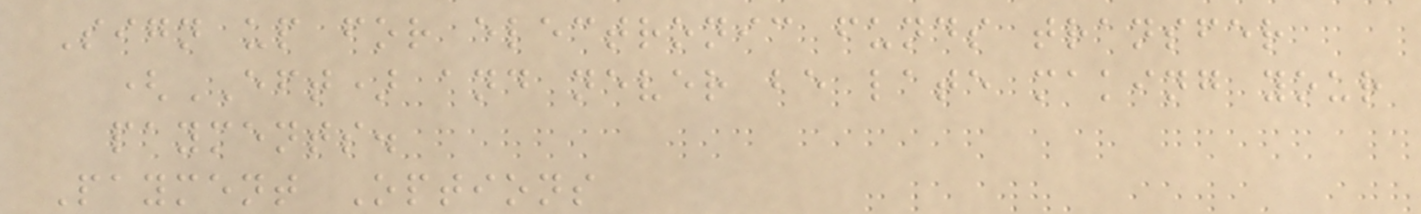Sign up for electronic funds transfer
(EFT) and never be late making your
payments.
Payment Options
